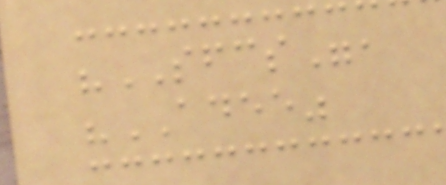"SFCS",
"ADEE"
